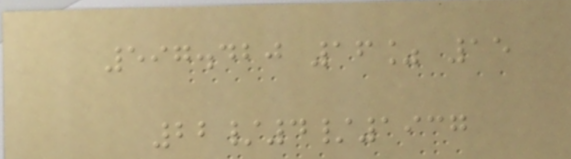597.420 16% 15
22/4/1937
